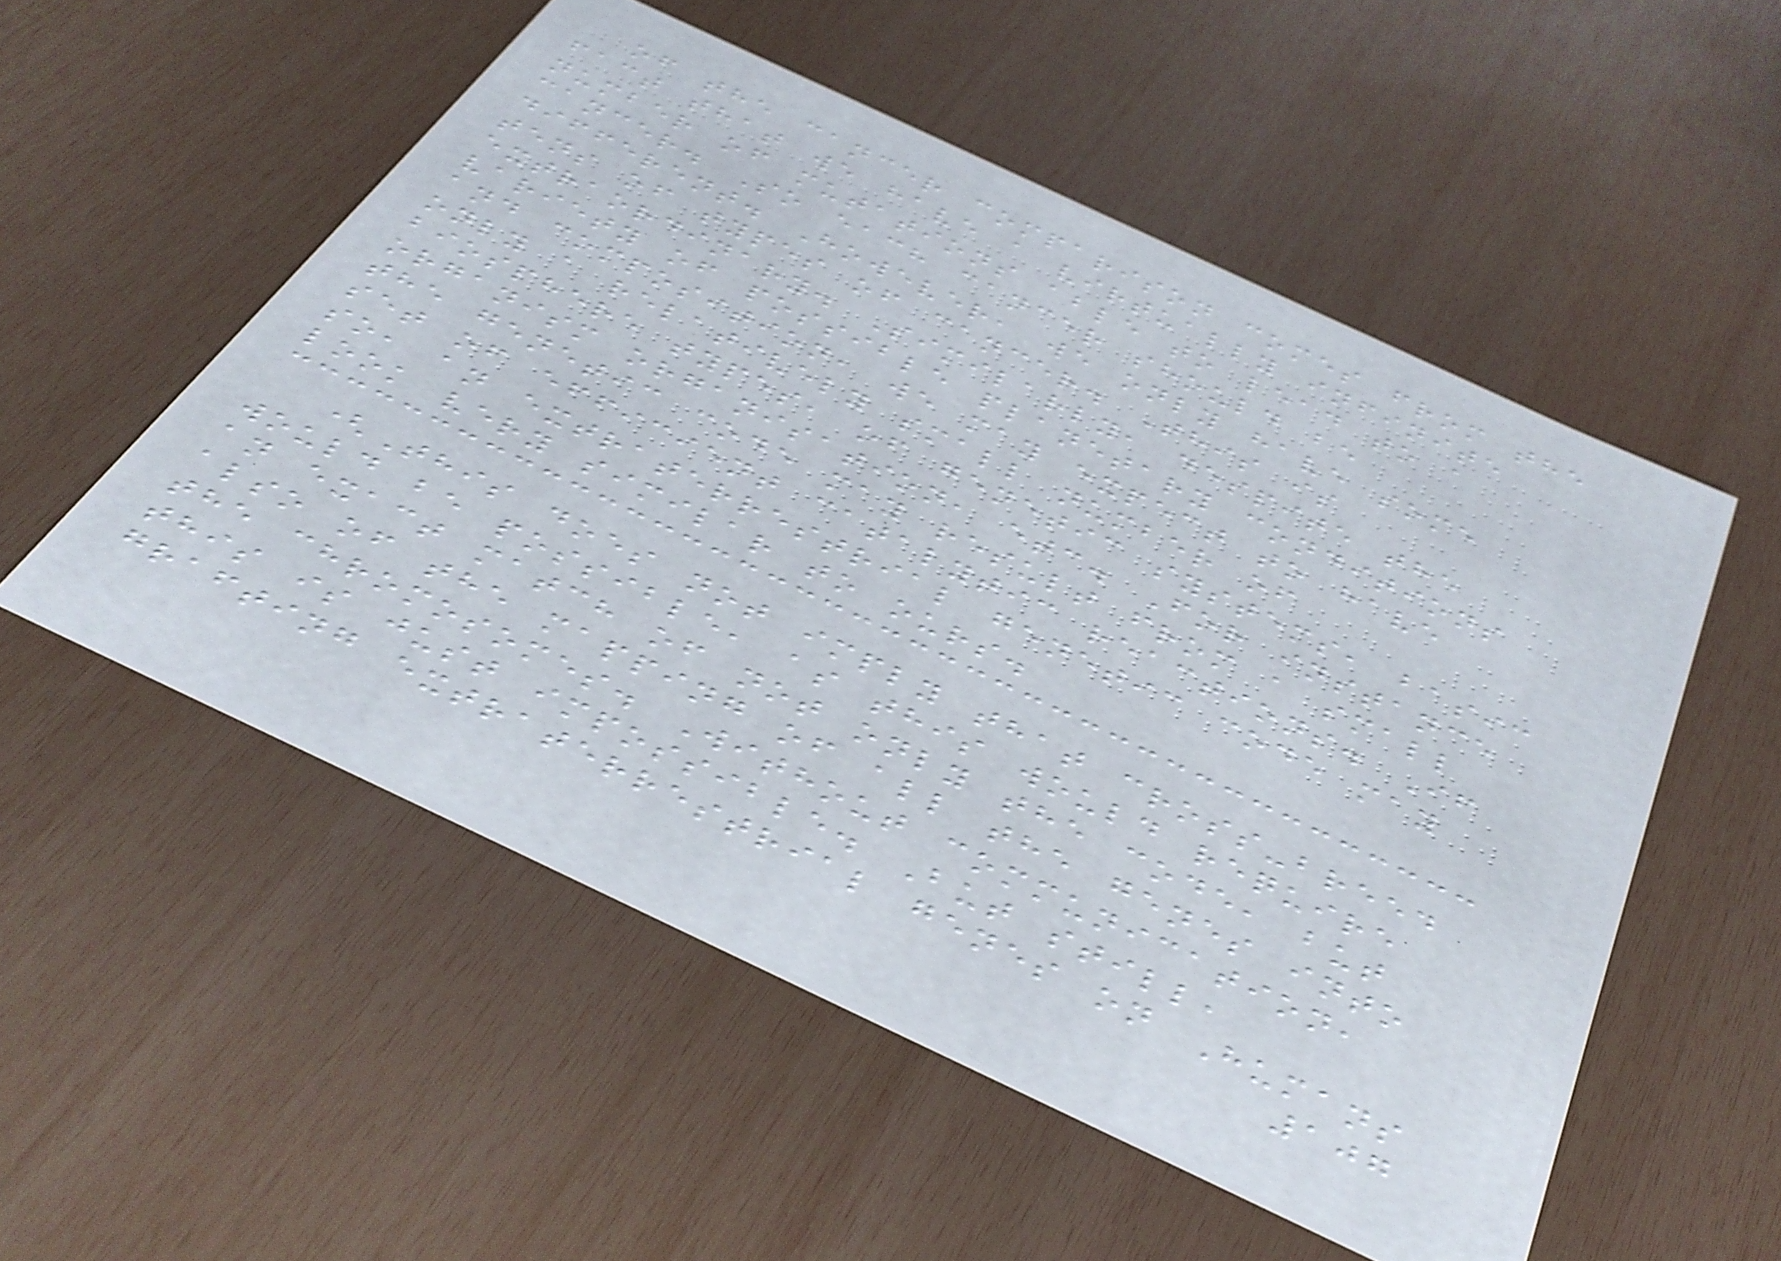of the cancer comparison comes from the
fact that we have a virtually infinite
number of mutations able to lead to a
cancer. So each cancer should be
different. However, we only have some
tens of types of cancer. This is
extraordinary. Similarly, despite the
variety of possible planetary conditions
and composition, we may expect to have
only a relatively small number of
biosphere types, of genetic systems, basic
organism organisation, etc. For instance
the genetic code may result from a small
set of efficient catalytic reactions. If
so, an extraterrestrial genetic code may
look very similar to ours.
(This does not imply that cross-breed
would be possible, as this would require
an exact match of not only the code, but
also of the mapping of all the genes into
the chromosomes. Without communication,
this is just impossible. But still,
grafting extraterrestrial genes on Humans
107
